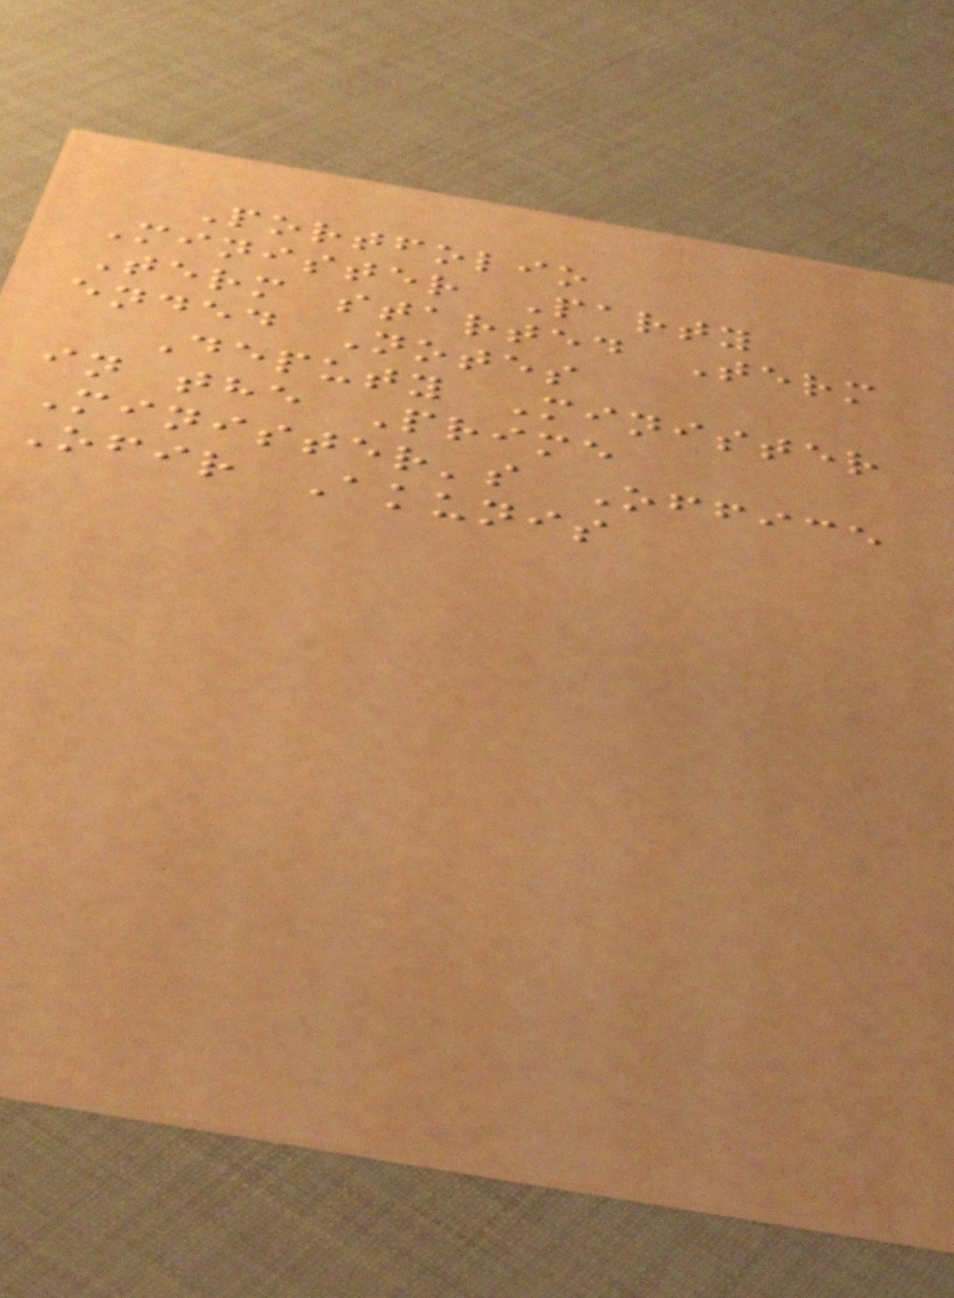Portfolio
Minister Party
Term started Term
ended Notes
Deputy Minister
in the Prime
Minister's Office
Ofir Akunis
